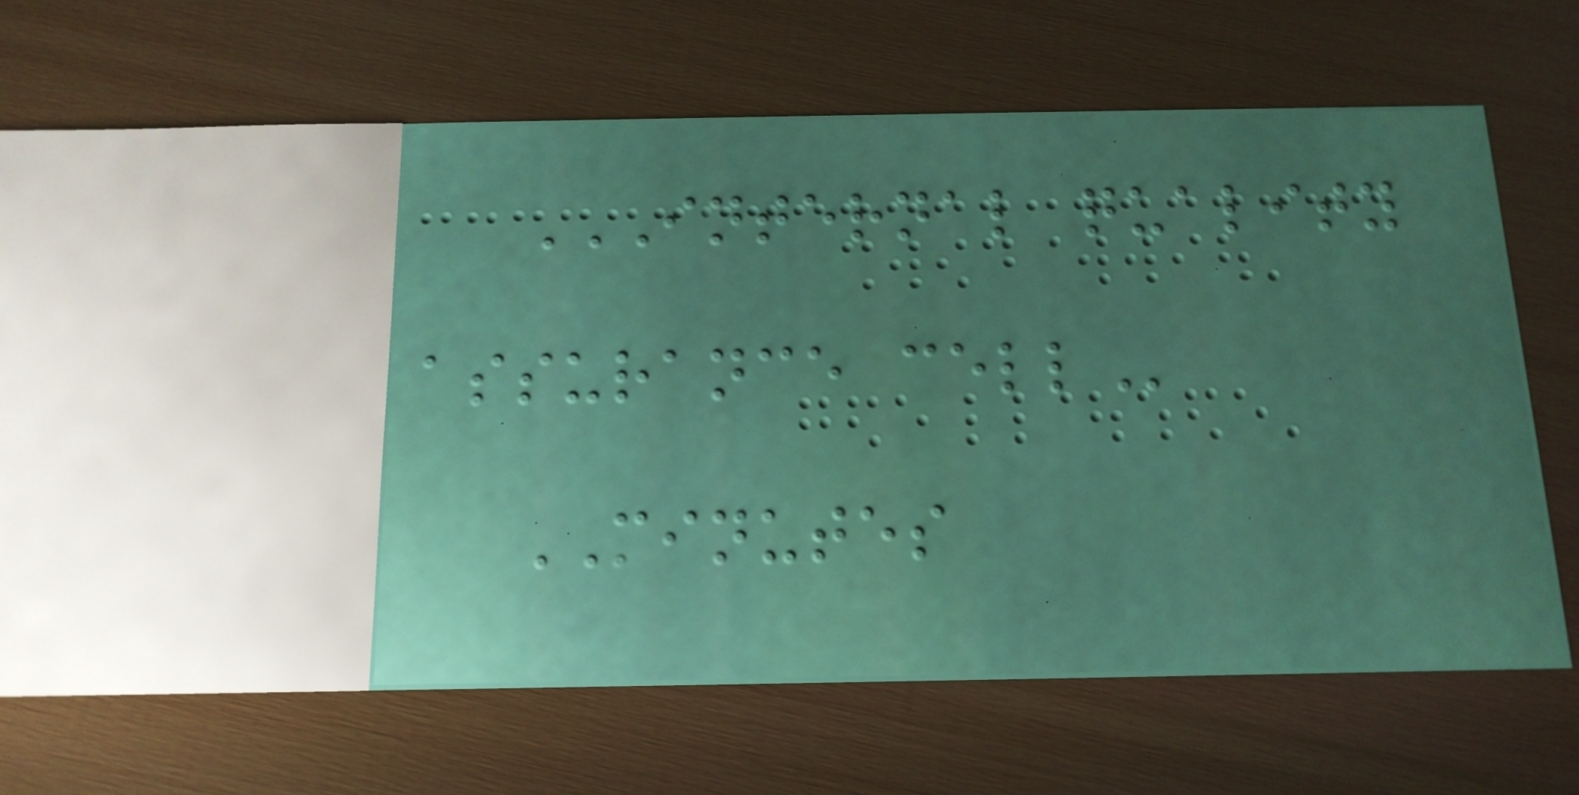INTERNAL QUALITY
ASSURANCE CELL
MINUTES
